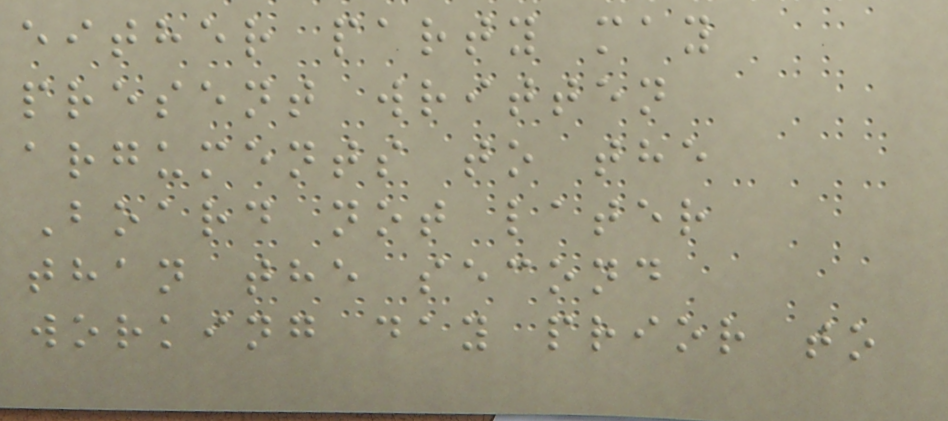either party may
present written
arguments to the
Board not later
than the second
working day prior to
